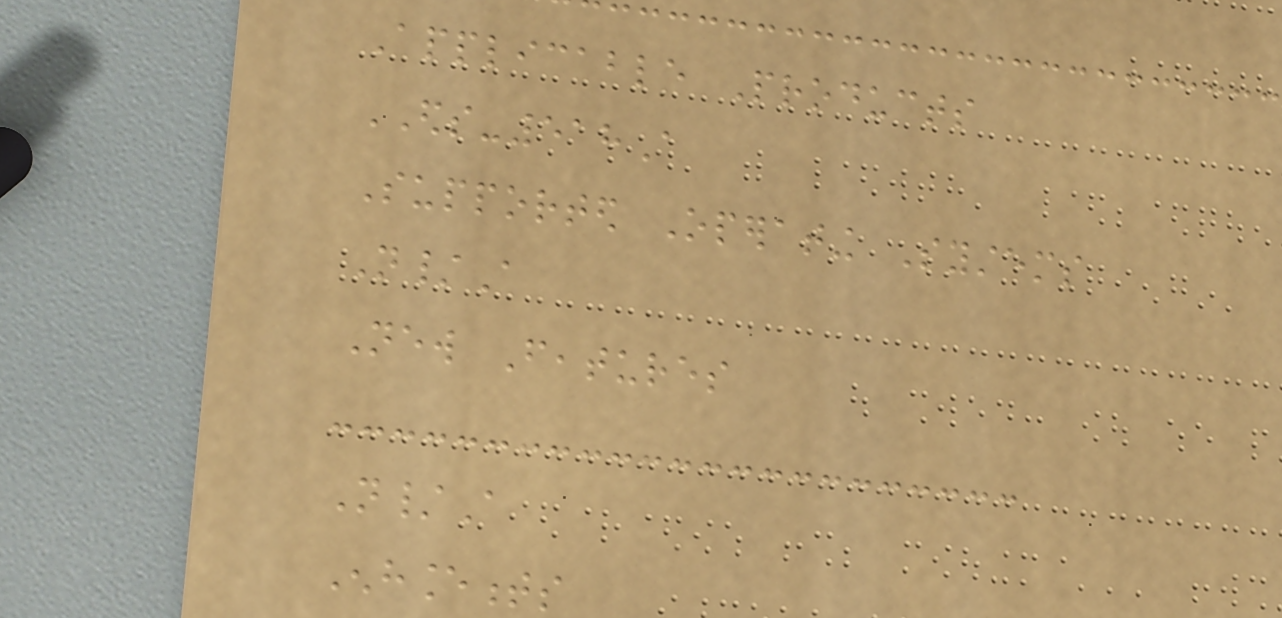Applicable Products
EDS-518A
Supported Operating Systems
N/A
New Features
N/A
Enhancements
